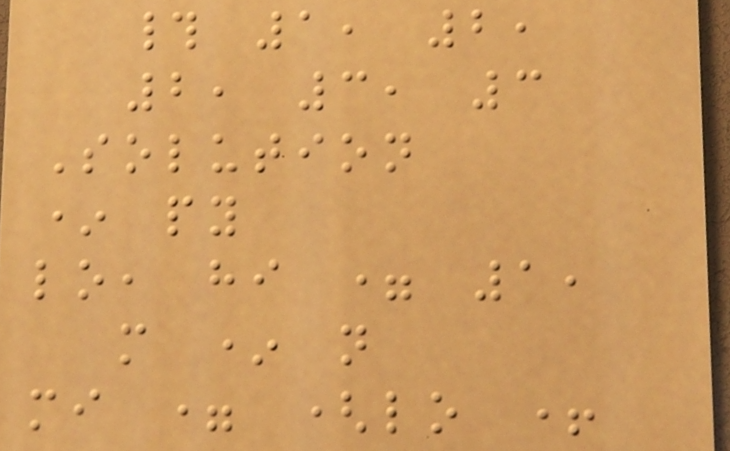# 1, 2,
2, 3, 3
Solution
* py
lo, hi = 1,
m * n
mi = (lo +
